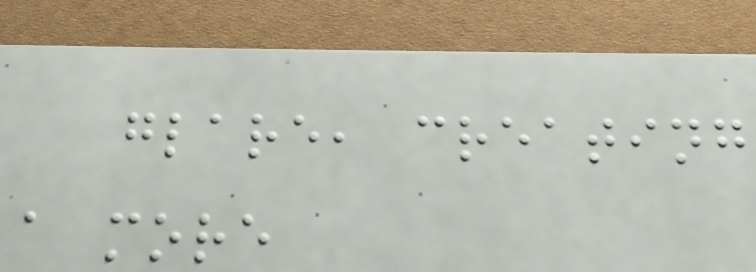glare, creating
a more
